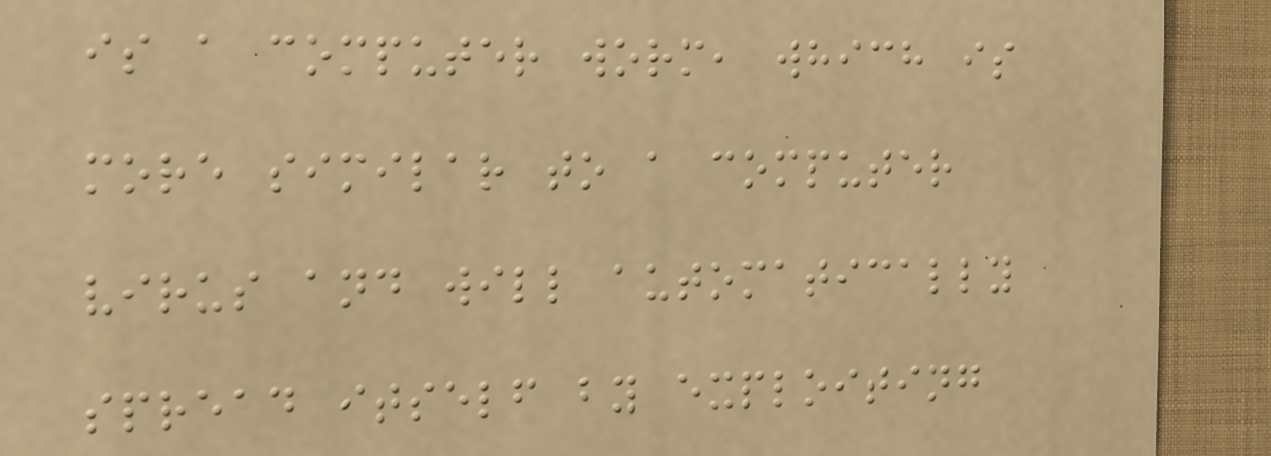is a computer worm, which is
more similar to a computer
virus and will automatically
spread itself by exploiting
